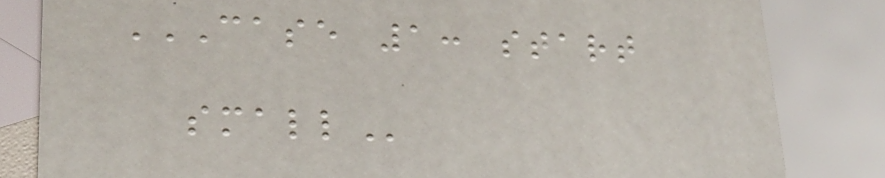CASE 1: START
SMALL
